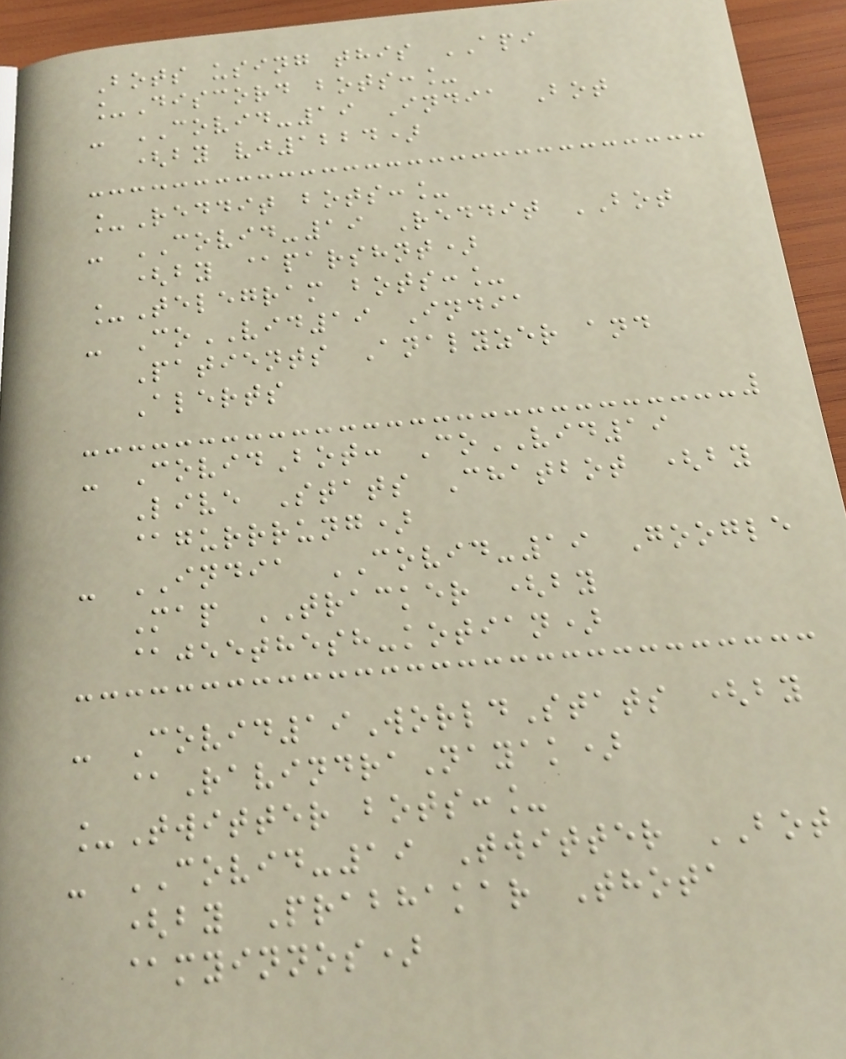Bots using this API
_Discord bots:_
- COVID-19 India Bot
(by vj1224)
_Reddit bots:_
- COVID-19 Reddit BOT
(by @parshnt)
_Telegram bots:_
- CoVID19 India
Patients Analyzer and
Alerts
- CovidBot: CoVID19
Live Stats Chatbot (by
@gurrrung)
- INDIA COVID-19 Google
Map TRACKER (by
@jeethesh-kotian)
- Covid19WorldStats (by
@RavindraNayak)
_Twitter bots:_
- COVID-19 Twitter BOT
(by Prabhakar Thota
@myinnos)
